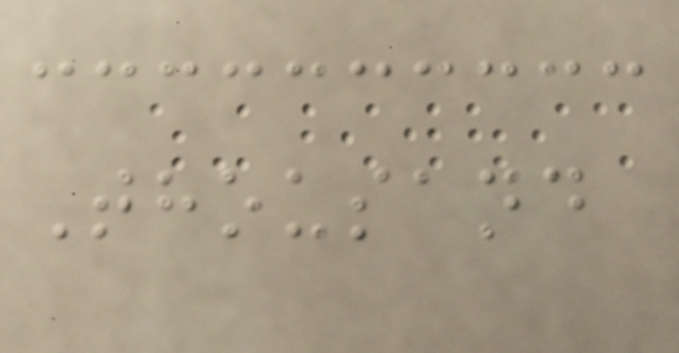Thousand
